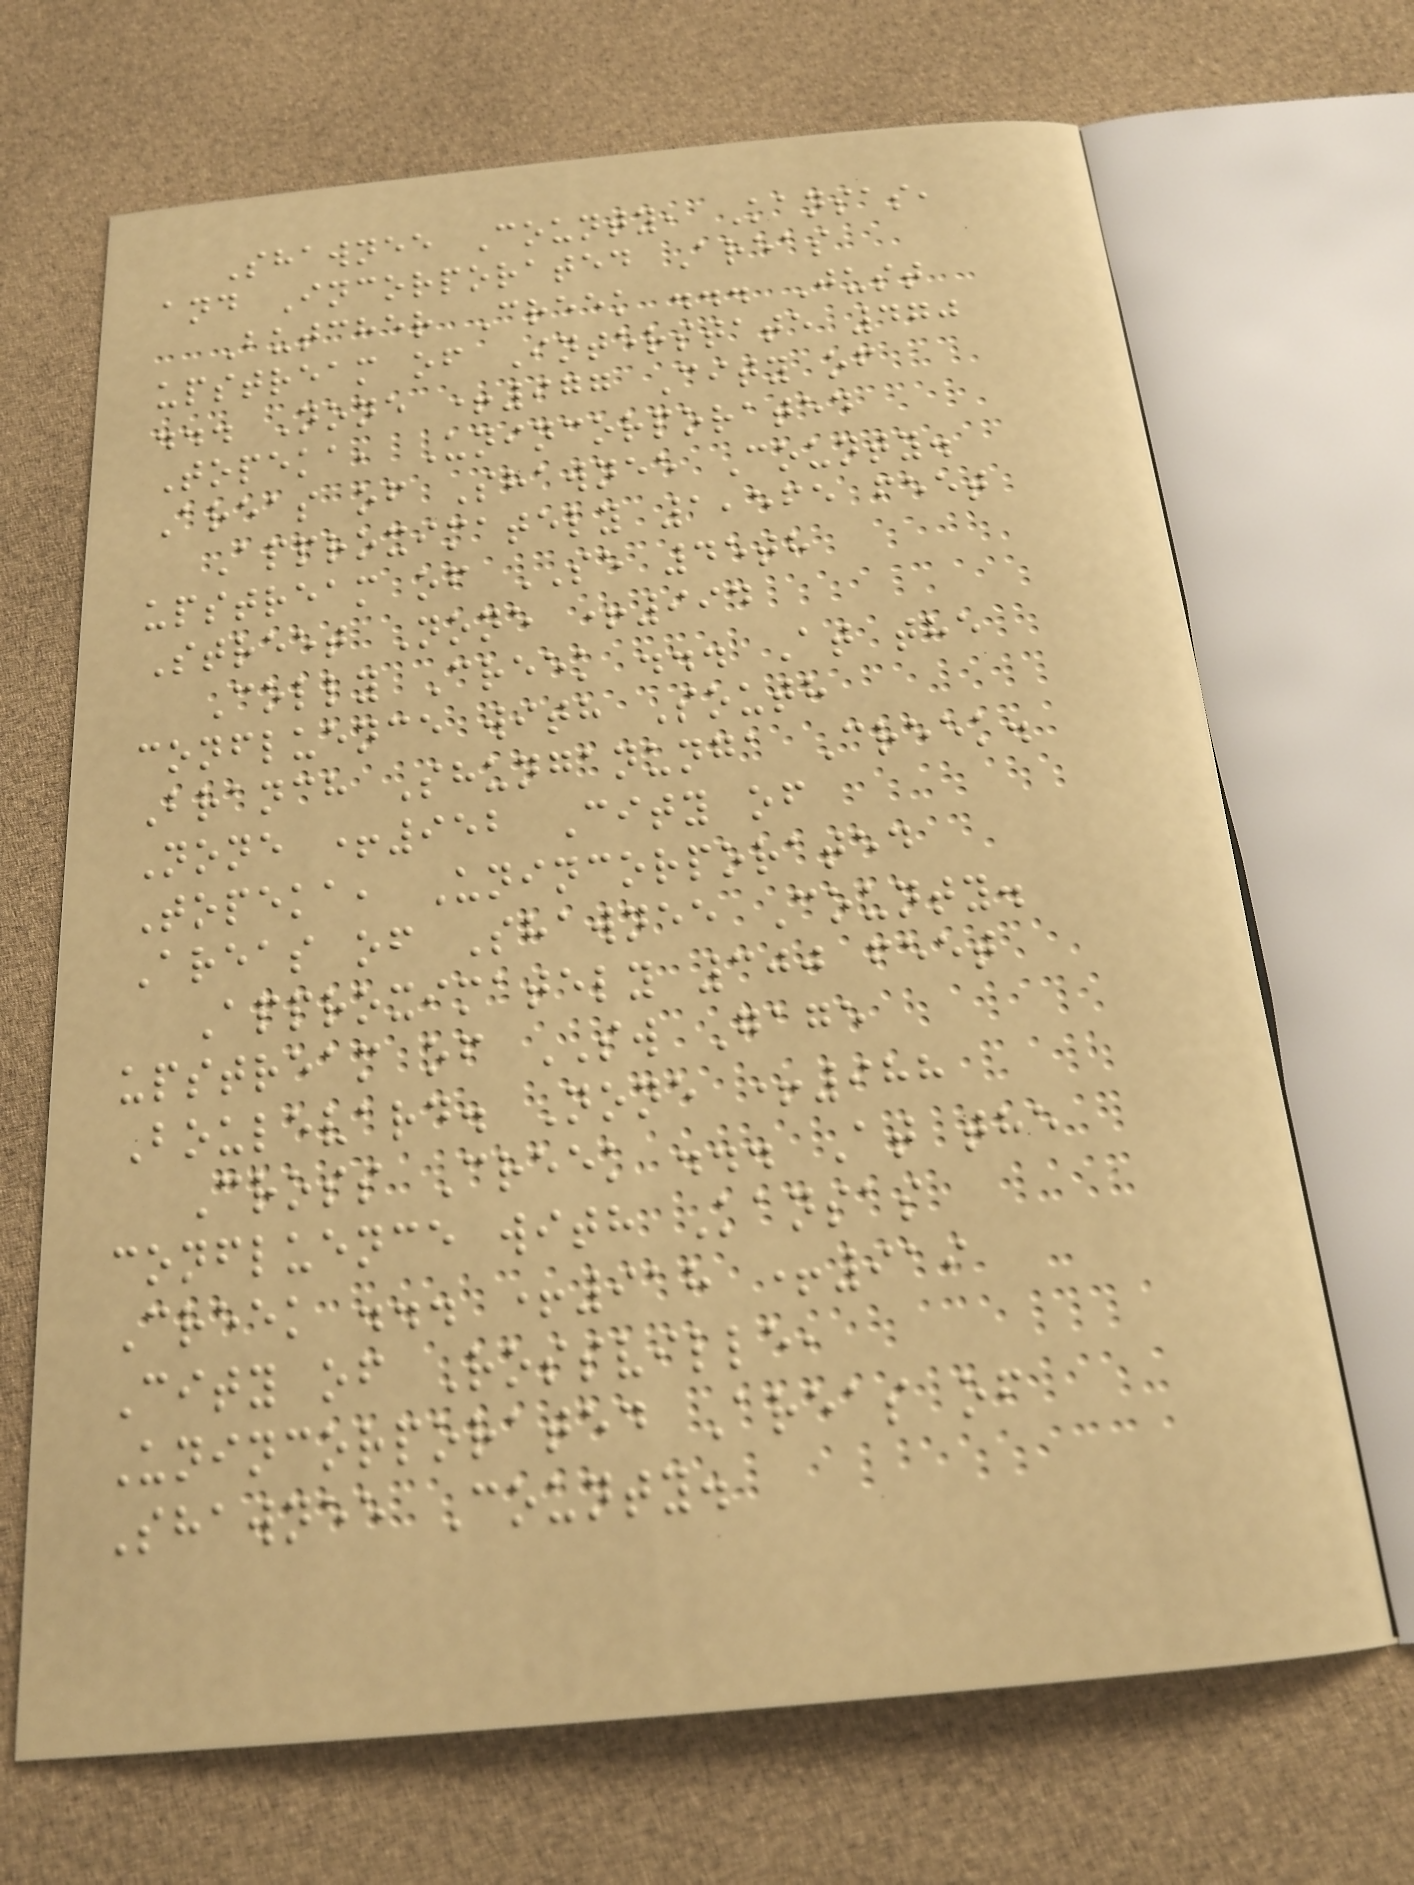Shawnee County, Kansas,
and Incorporated Areas
Butcher Creek ... Just
upstream of Interstate 470
... None +977 City of
Topeka, Unincorporated
Areas of Shawnee County.
Approximately 1,565 feet
upstream of SE 45th
Street None +994
Colly Creek ... At the
confluence with South
Branch Shunganunga Creek.
None +952 City of
Topeka, Unincorporated
Areas of Shawnee County.
Approximately 300 feet
upstream of SW Gage
Boulevard. None +988
Cross Creek ... At the
confluence with Kansas
Creek ... +918 +919
City of Rossville,
Unincorporated Areas of
Shawnee County.
